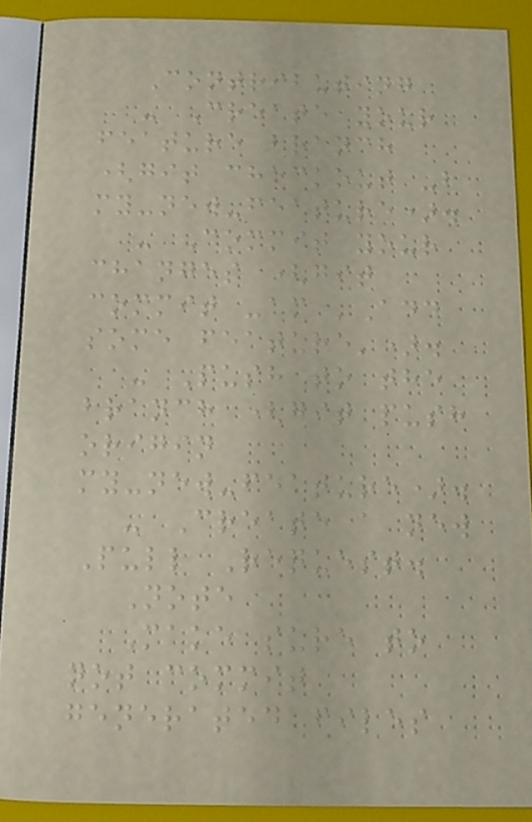Contributing
- Create your
feature branch
(git checkout -b
my-new-feature).
- Commit your
changes (git
commit -am 'Add
some feature').
- Push to the
branch (git push
origin
my-new-feature).
- Create a new
Pull Request.
Note
Make sure to
not commit
generated files
